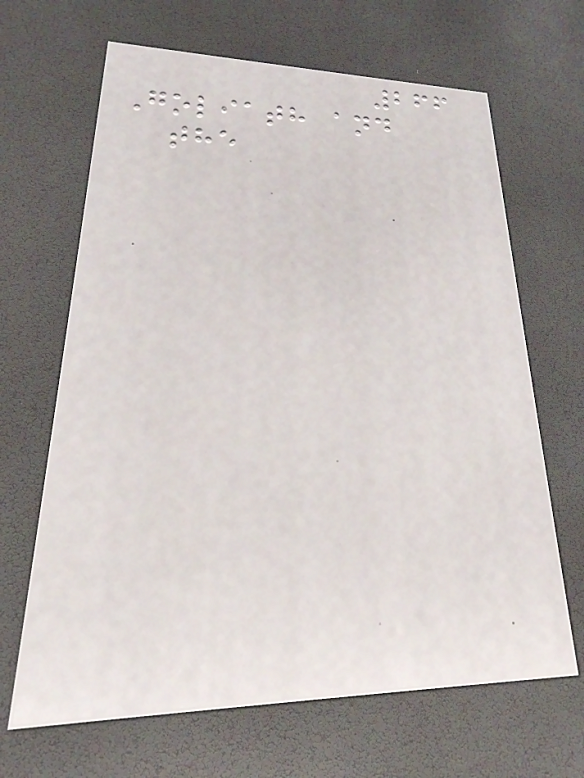266
Goliath and
the
